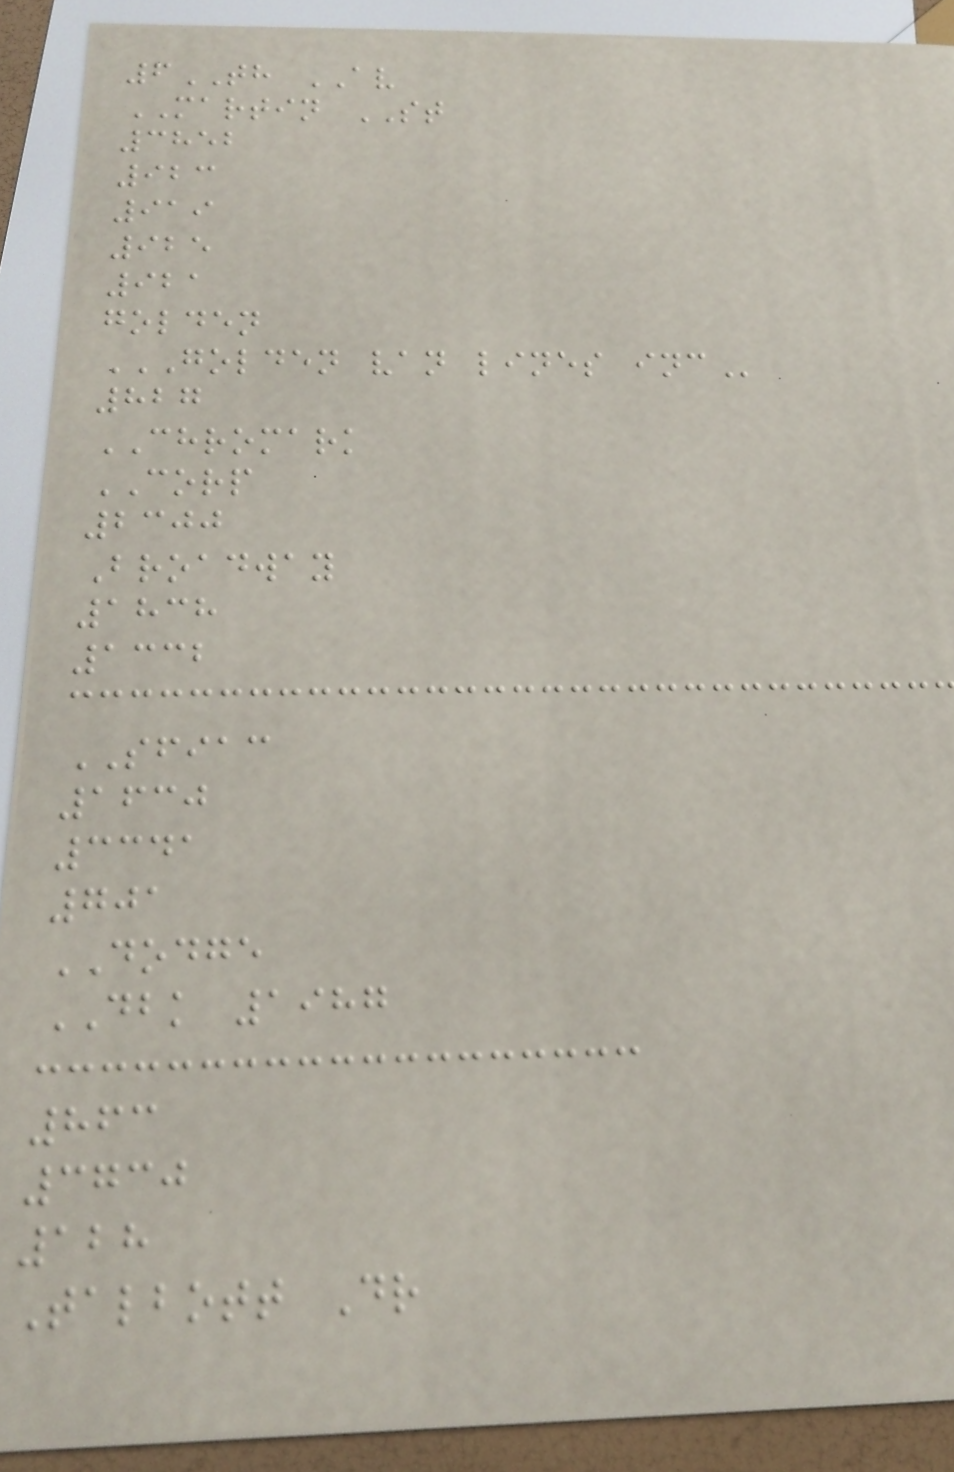6TH AV
MARTIN ST
3852
923
919
925
921
golden
GOLDEN VAN LINES INC
827
CHROMARK
CORP
2300
Broadway
1838
1332
SFIAC
1630
3341
701
DODGE
DBK 1987
863
3730
128
Talbott Dr
